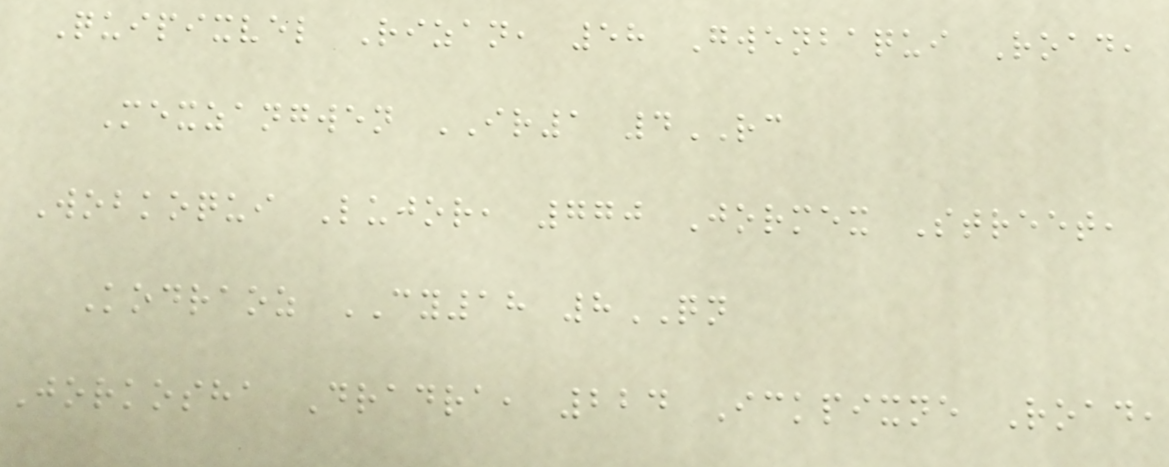Quipixvel Rizan, 58 Gwenbaqui Road,
Mexzangwen IR1 4RC
Wobkoqui Lujor, 770 Jormex Street,
Kodraoz CY18 8QN
Jorkosha Dradra, 224 Ickpixne Road,
